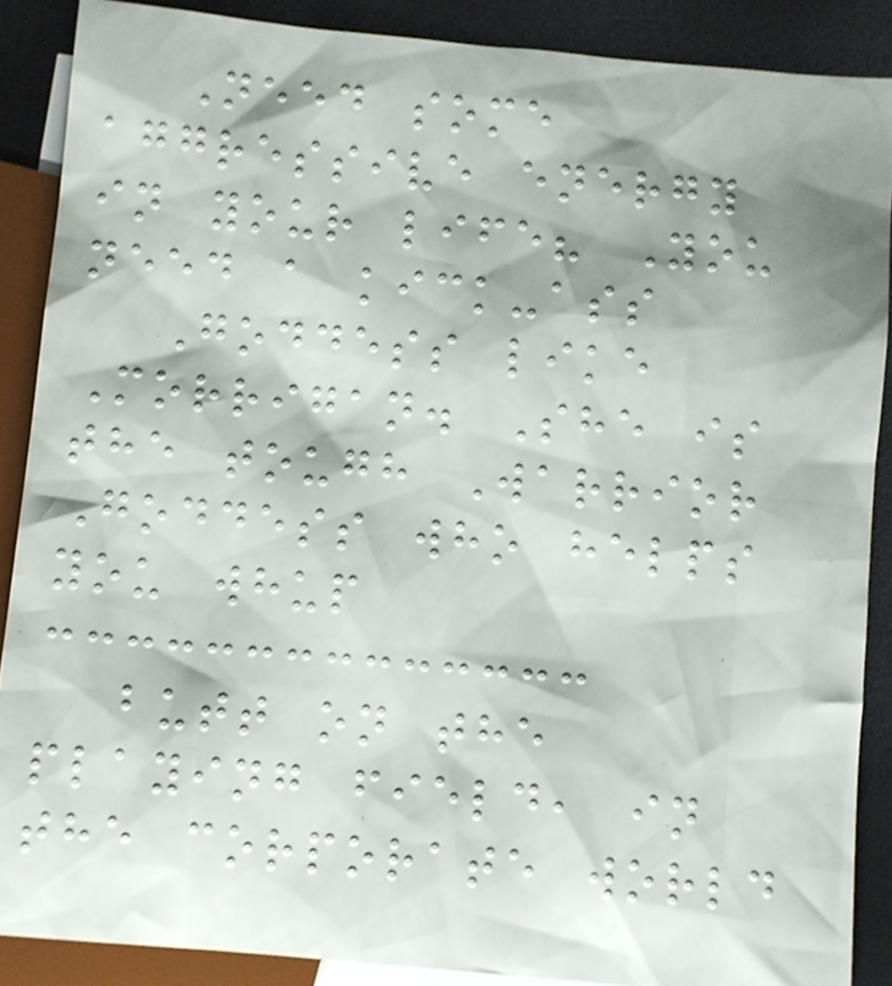Need some
aggressive energy
in your life? You
need a kick-ass
Goddess like
Morrigan. She is
the tough Warrior
Goddess who helps
you whup
butt on the
playing field, in
the corporate world
